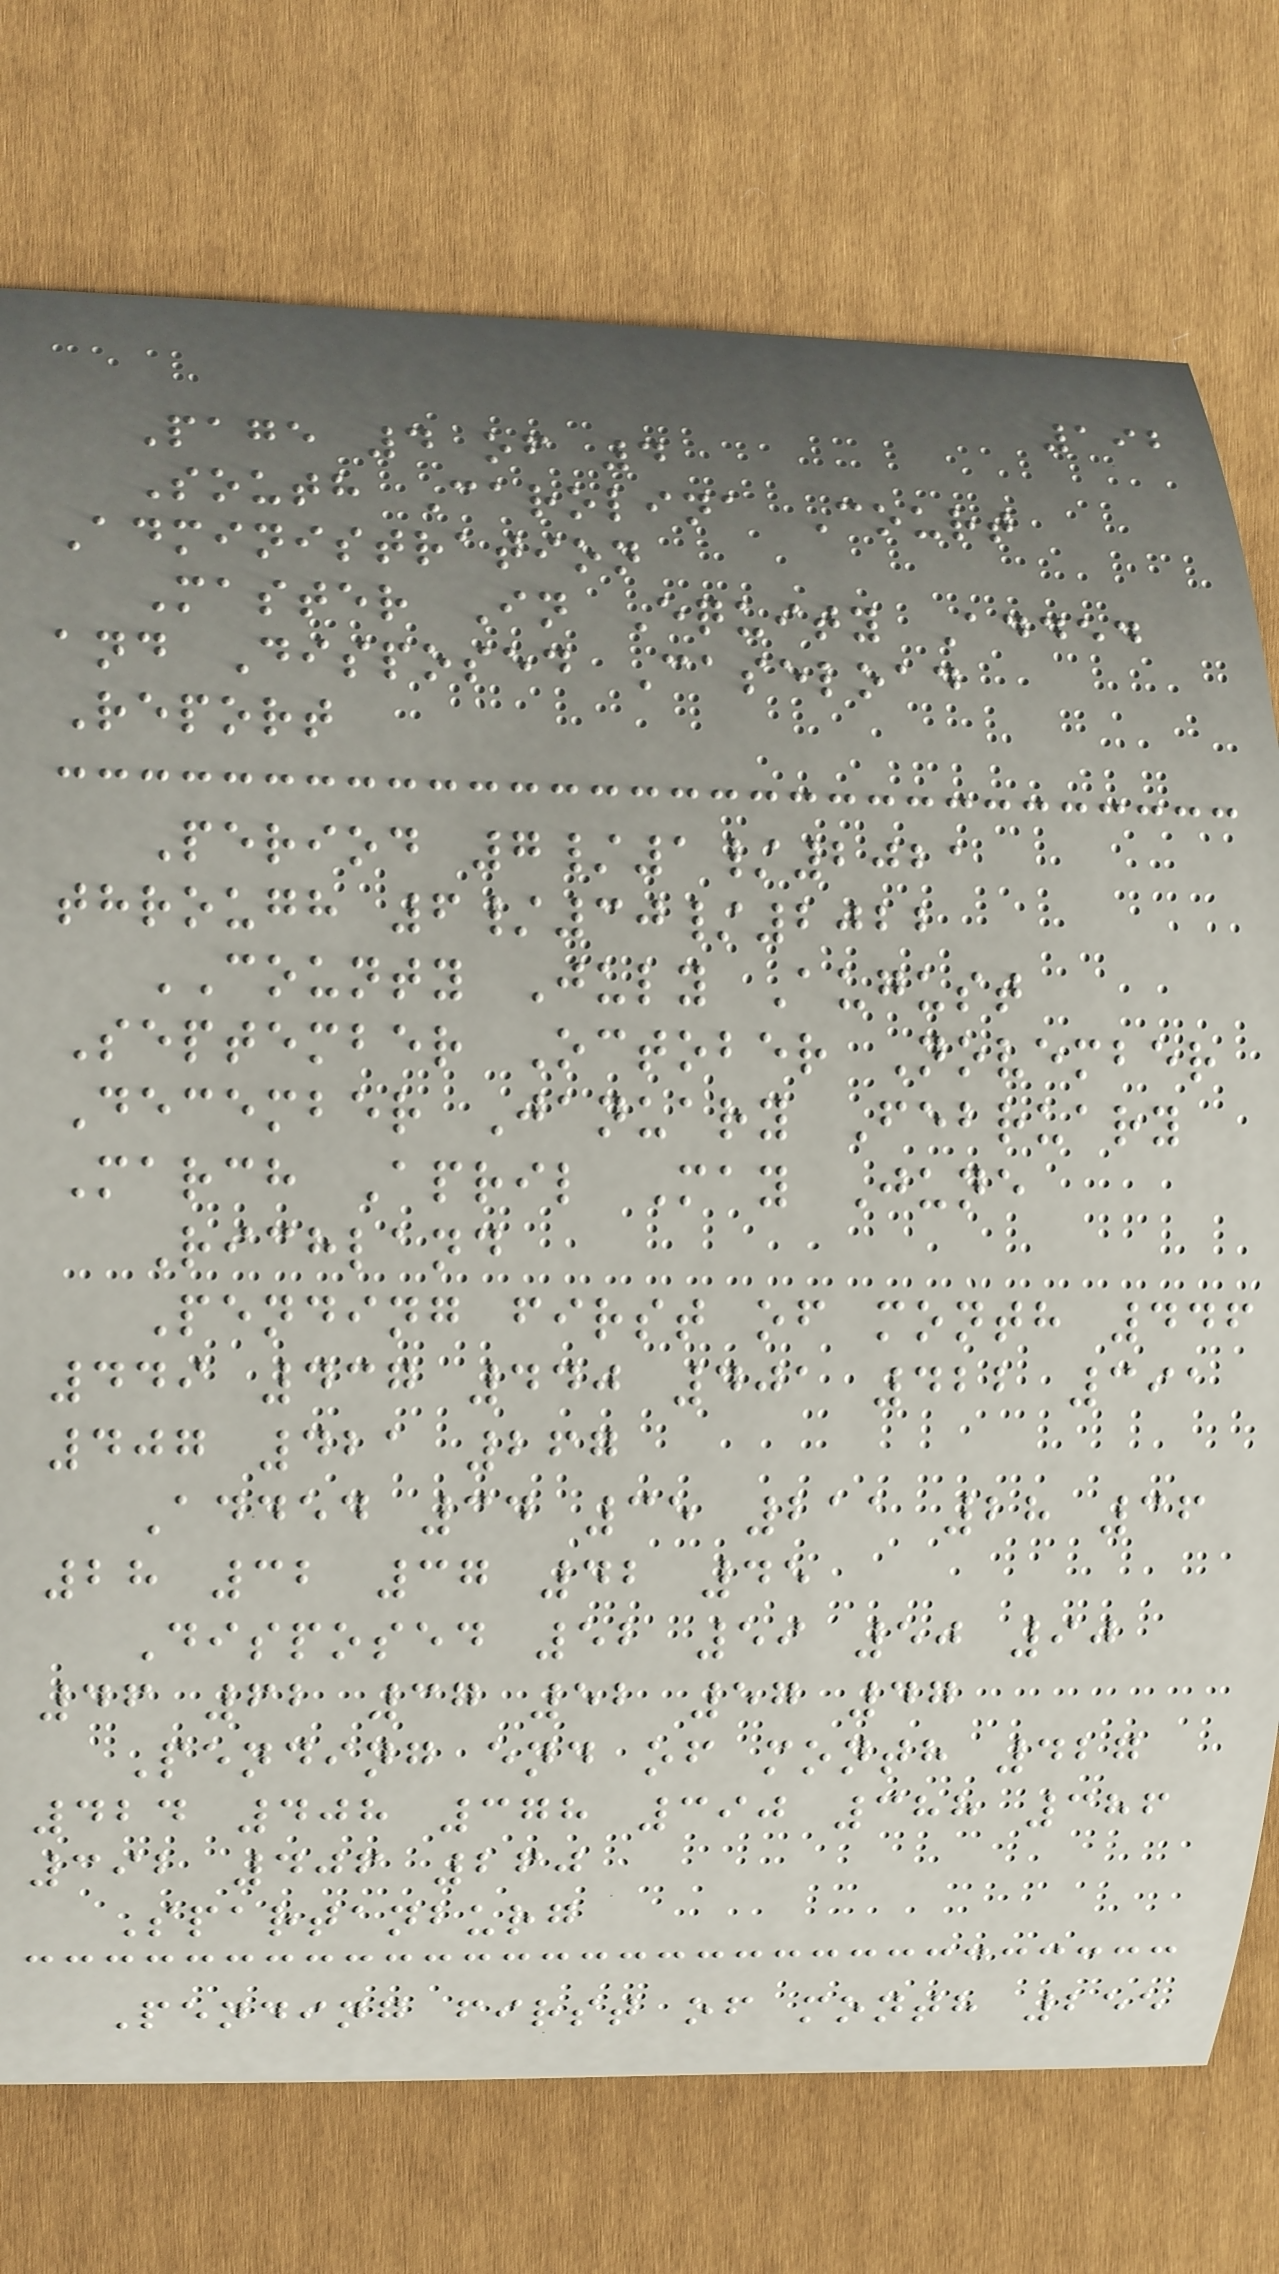192
Page 4 of 4
South Carolina Court
Administration
Master In Equity Added
and Disposed Caseload
Report
Period 7/1/2021
through 6/30/2022
COUNTY July August
September October November
December January February
March April May June
Richland
Pending first of month 446
449 437 440 401 422 391
407 421 267
Added 34 35 211 28 36
28 32 37 42 45
Disposed 52 59 50 90
46 62 37 52 57 47
Pending end of month 427
424 408 378 390 388 386
392 406 260
Spartanburg
Pending first of month 255
